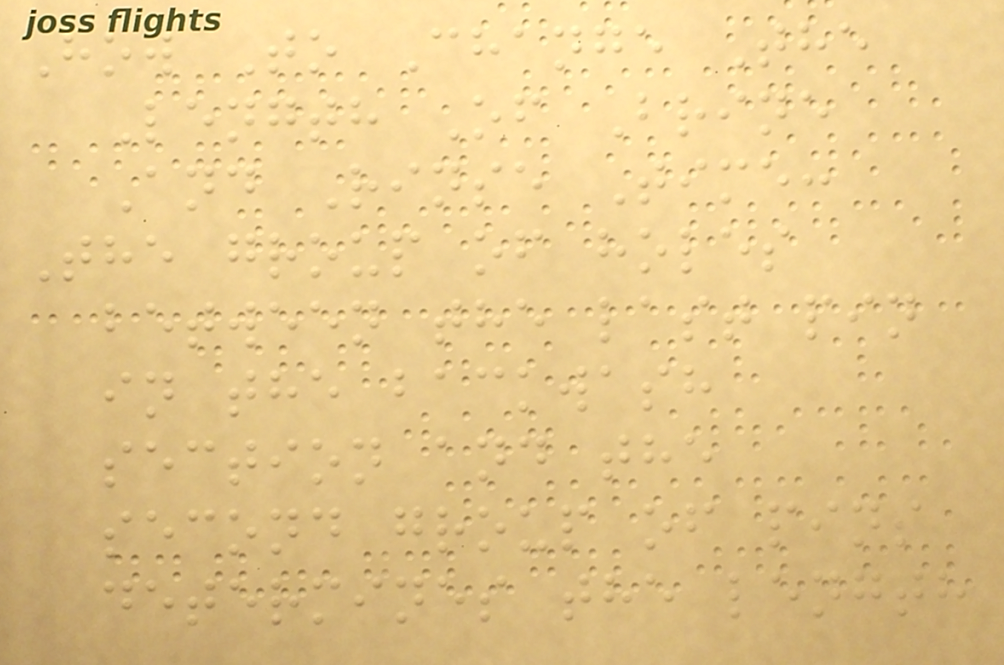How To Change The
Length Of Brine
And Rinse Time:
The group of holes
between the last pin
in the backwash
section and the
second group of pins
determines the length
